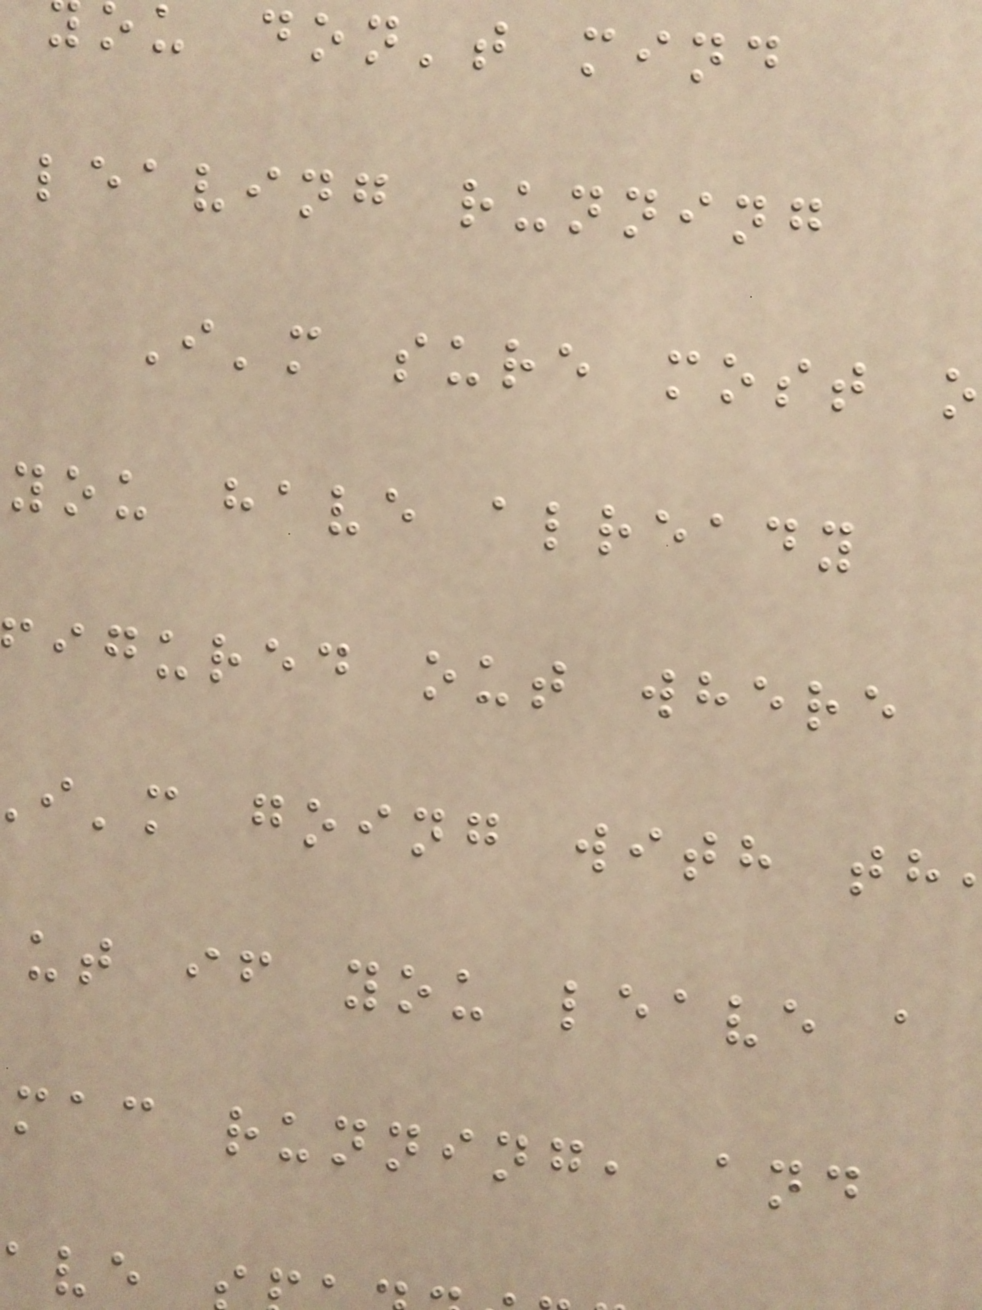u don't mind
leaving running
I'm sure most o
you have already
igured out where
i'm going with th
ut if you leave a
mac running, and
